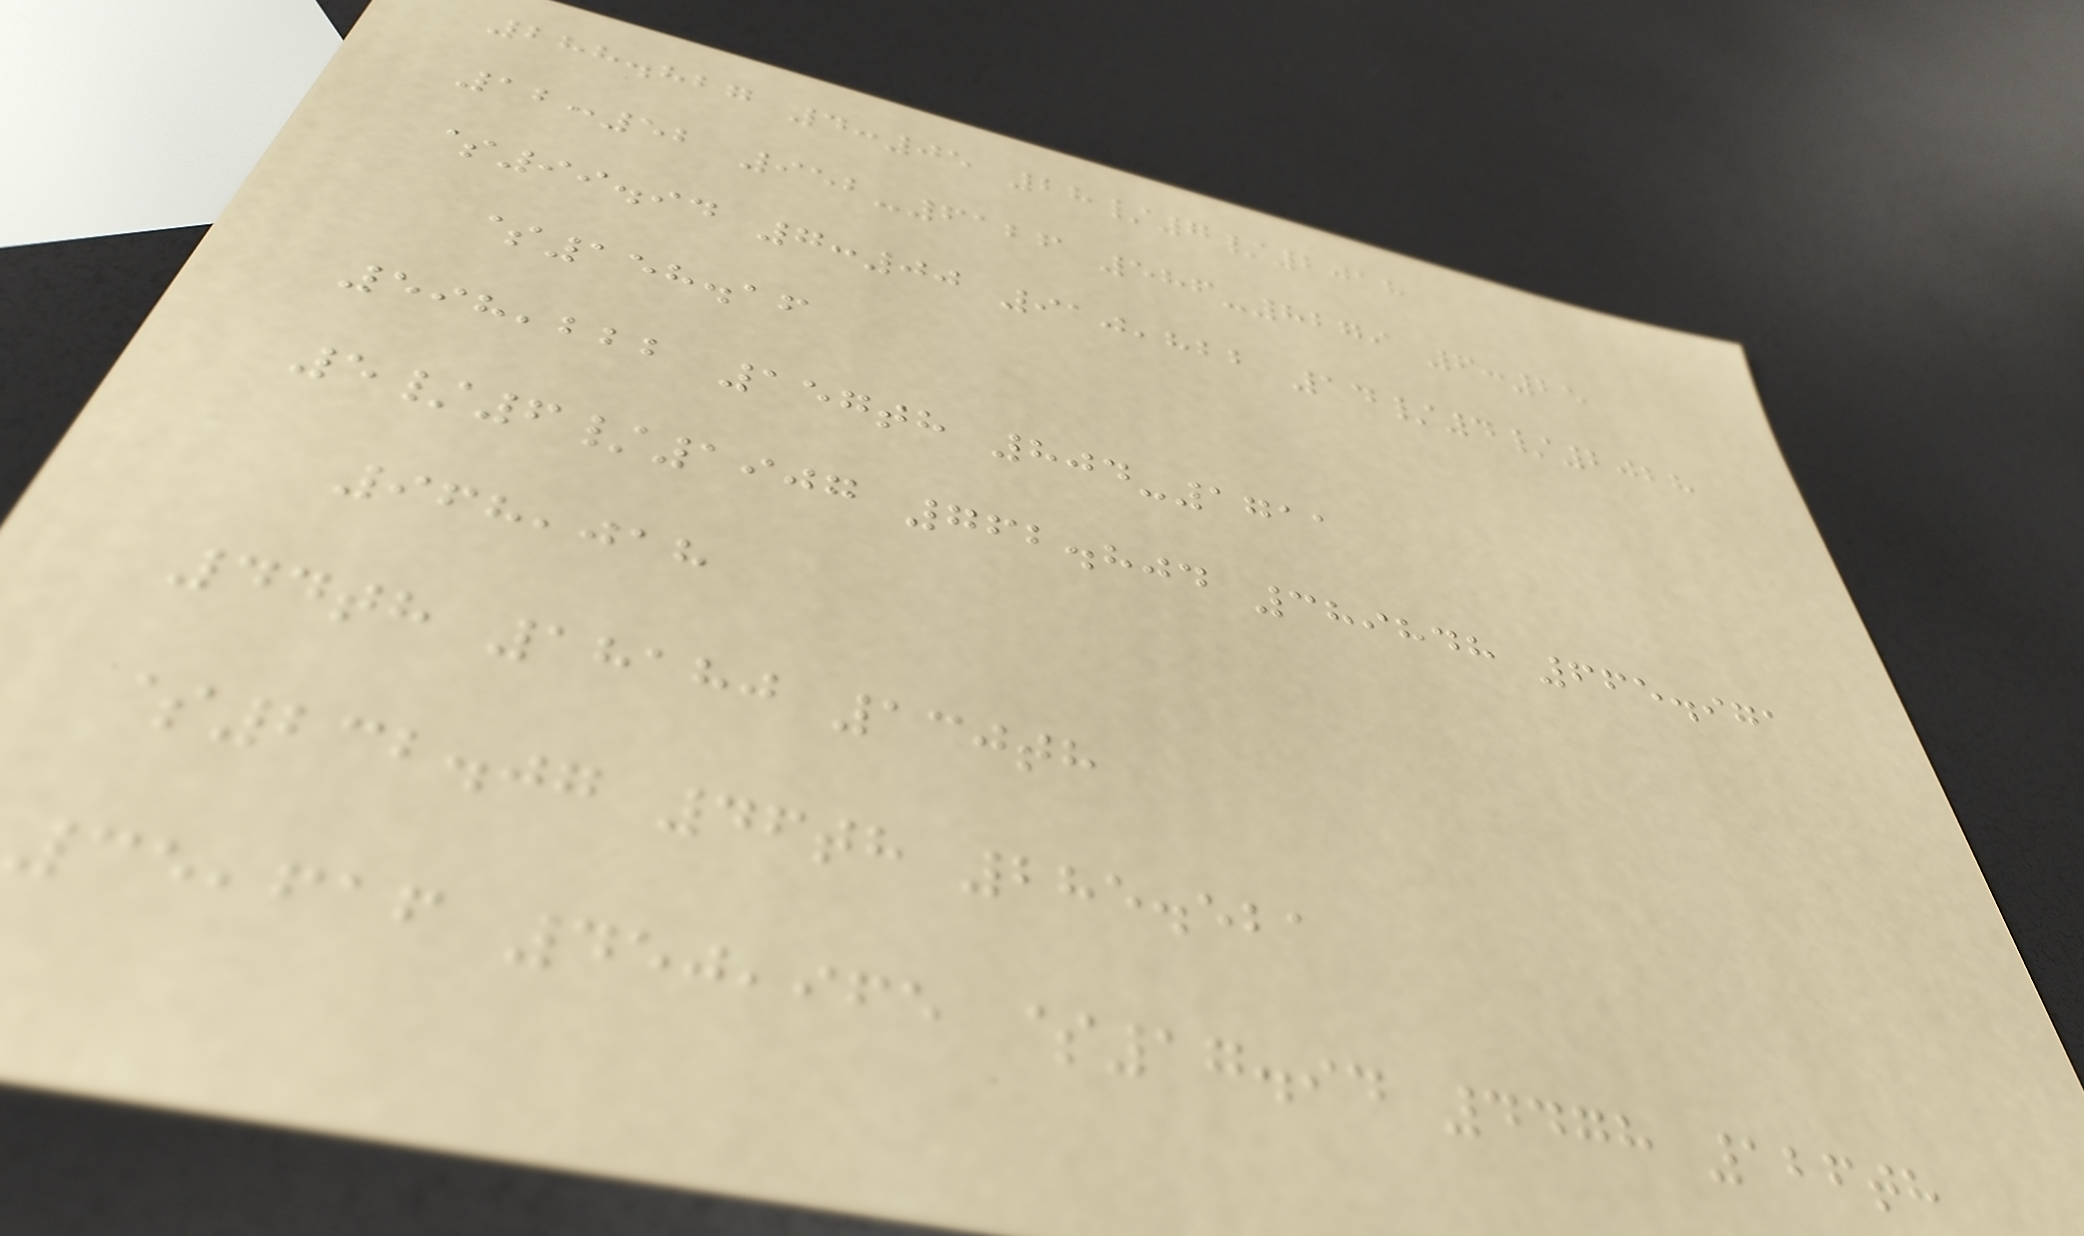288.827 4:05 28/7/2018
12:52 952-6126 586-8279 6:25
$99.94 7:00 910,822 14/4/2028
$158.16
598,222 157th 804-1711
5/6/1907 762.804 389848 665.971
968,018
44th 18180 130th
$232.07 46th 285.521
35,616 450,965 $17.94 4478 126th
